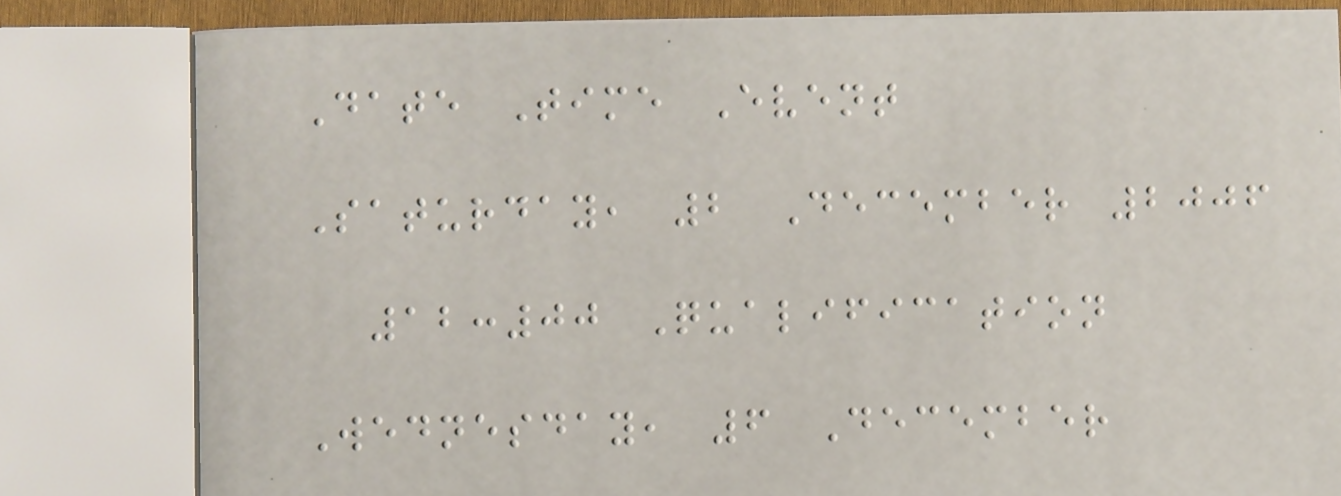Date Time Event
Saturday, 2 December 2006
12:00 Qualification
Wednesday, 6 December
